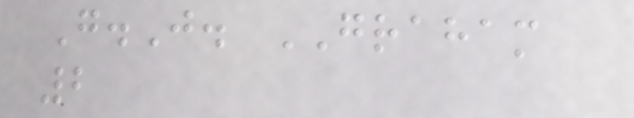G.J. GRAHAM
2
